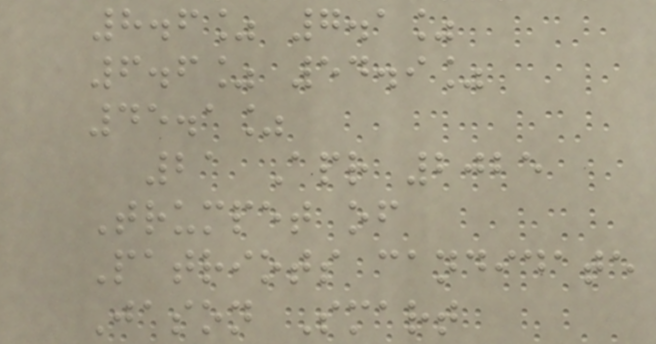8.6% 7.1%
6.6% 54.9%
45.1%
21 Apr 2025
Trumpet of
Patriots candidate
Jason Smart
